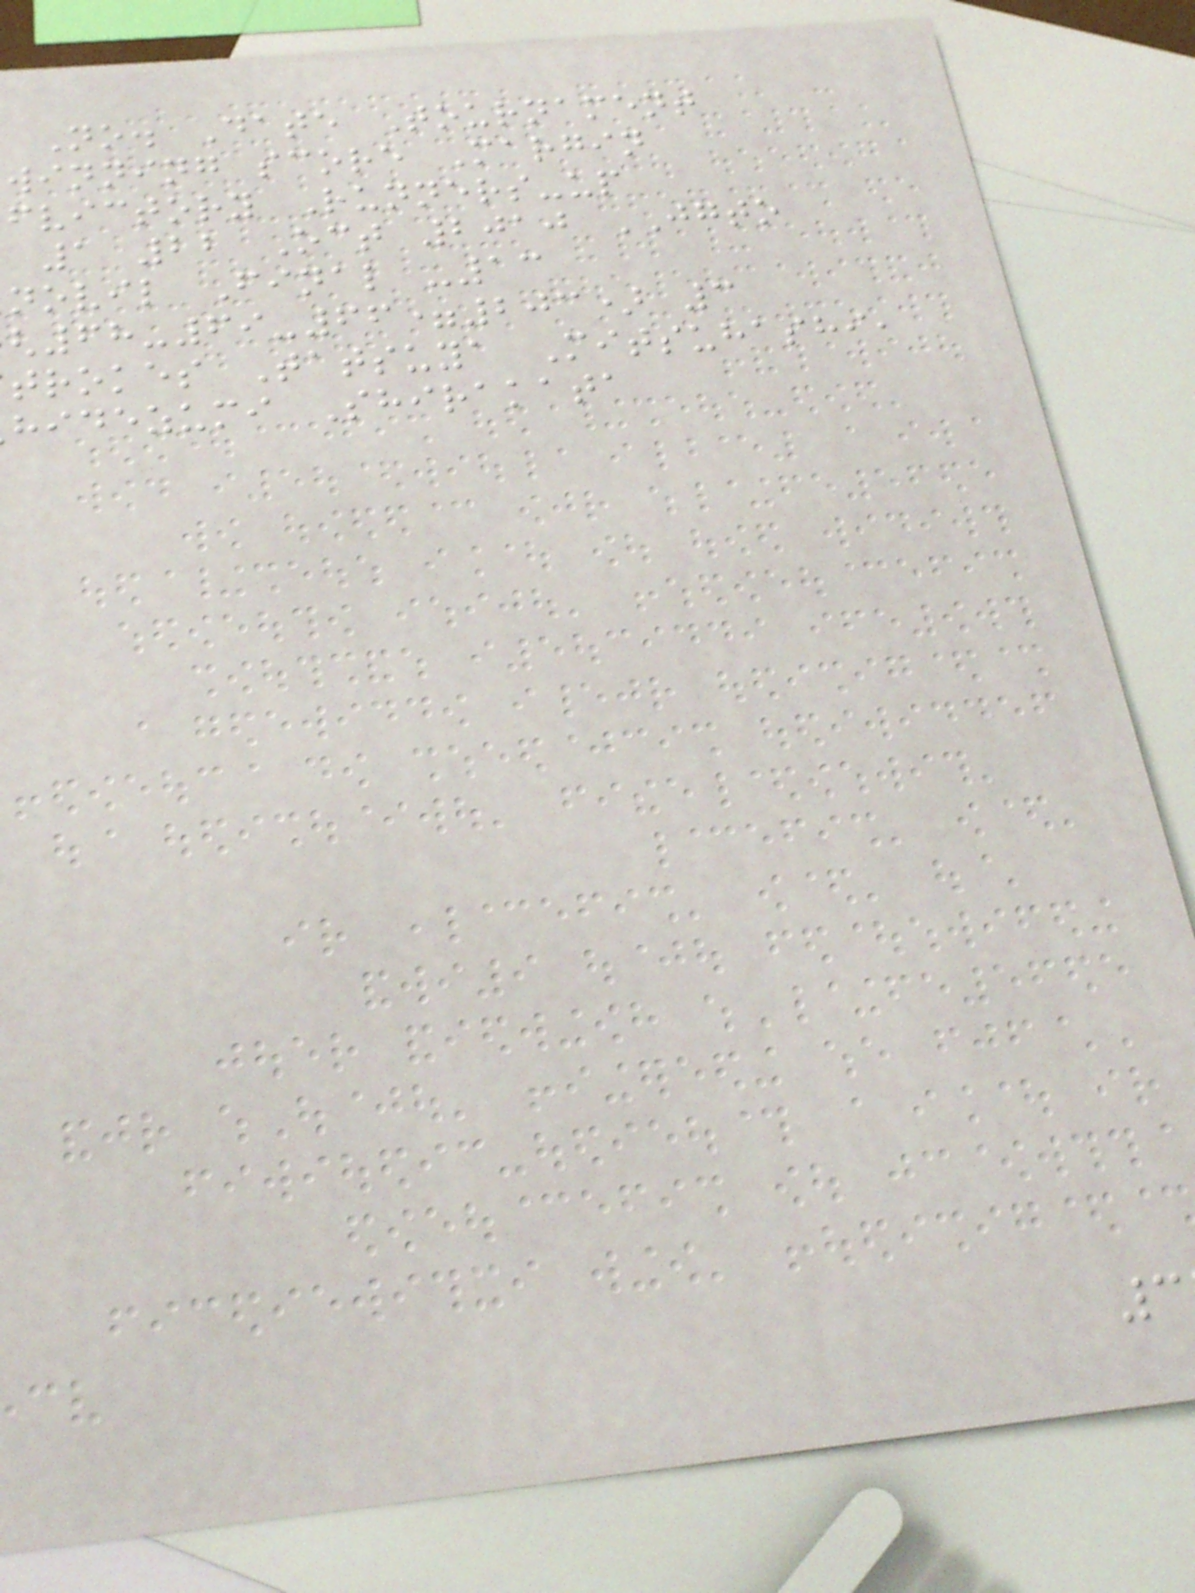No. Date Tournament
winning score Margin
fvictory Runners-up
1 22 Oct 2010 JGTO
novil Final -13
68-69-66=203) 3
trokes Tatsuya Mitsuhashi,
hidezumi Shirakata
